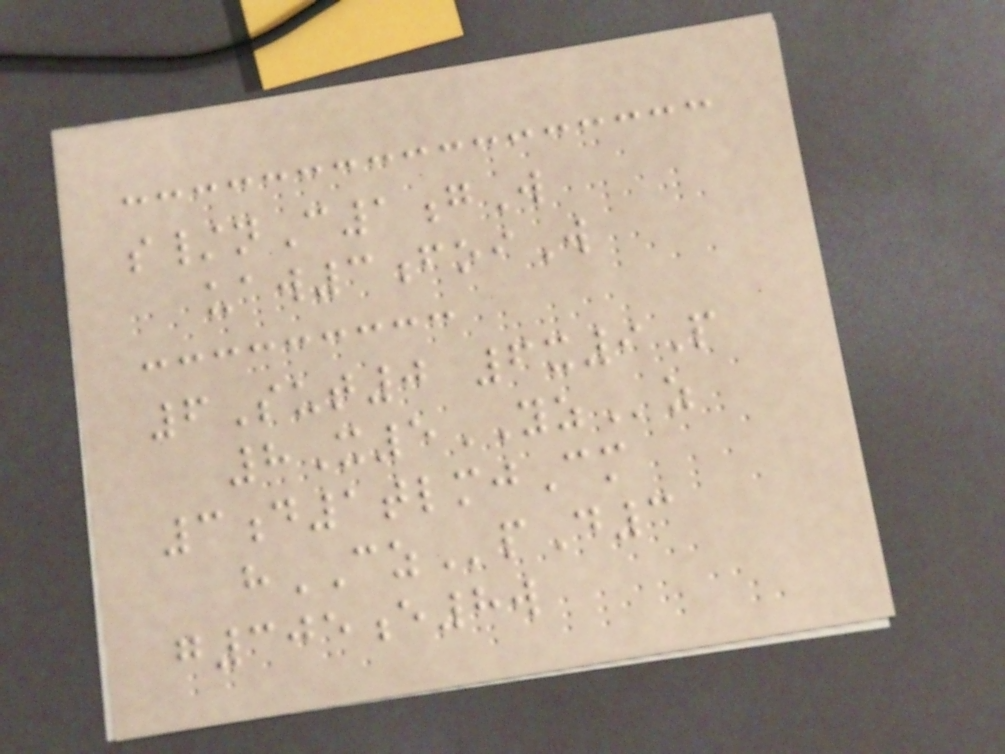s/nC1gW
uaw3foiW
6Sut0 6x9P
8X5YZz
3d1tlmjCm
hCZpD3
g305e8w
